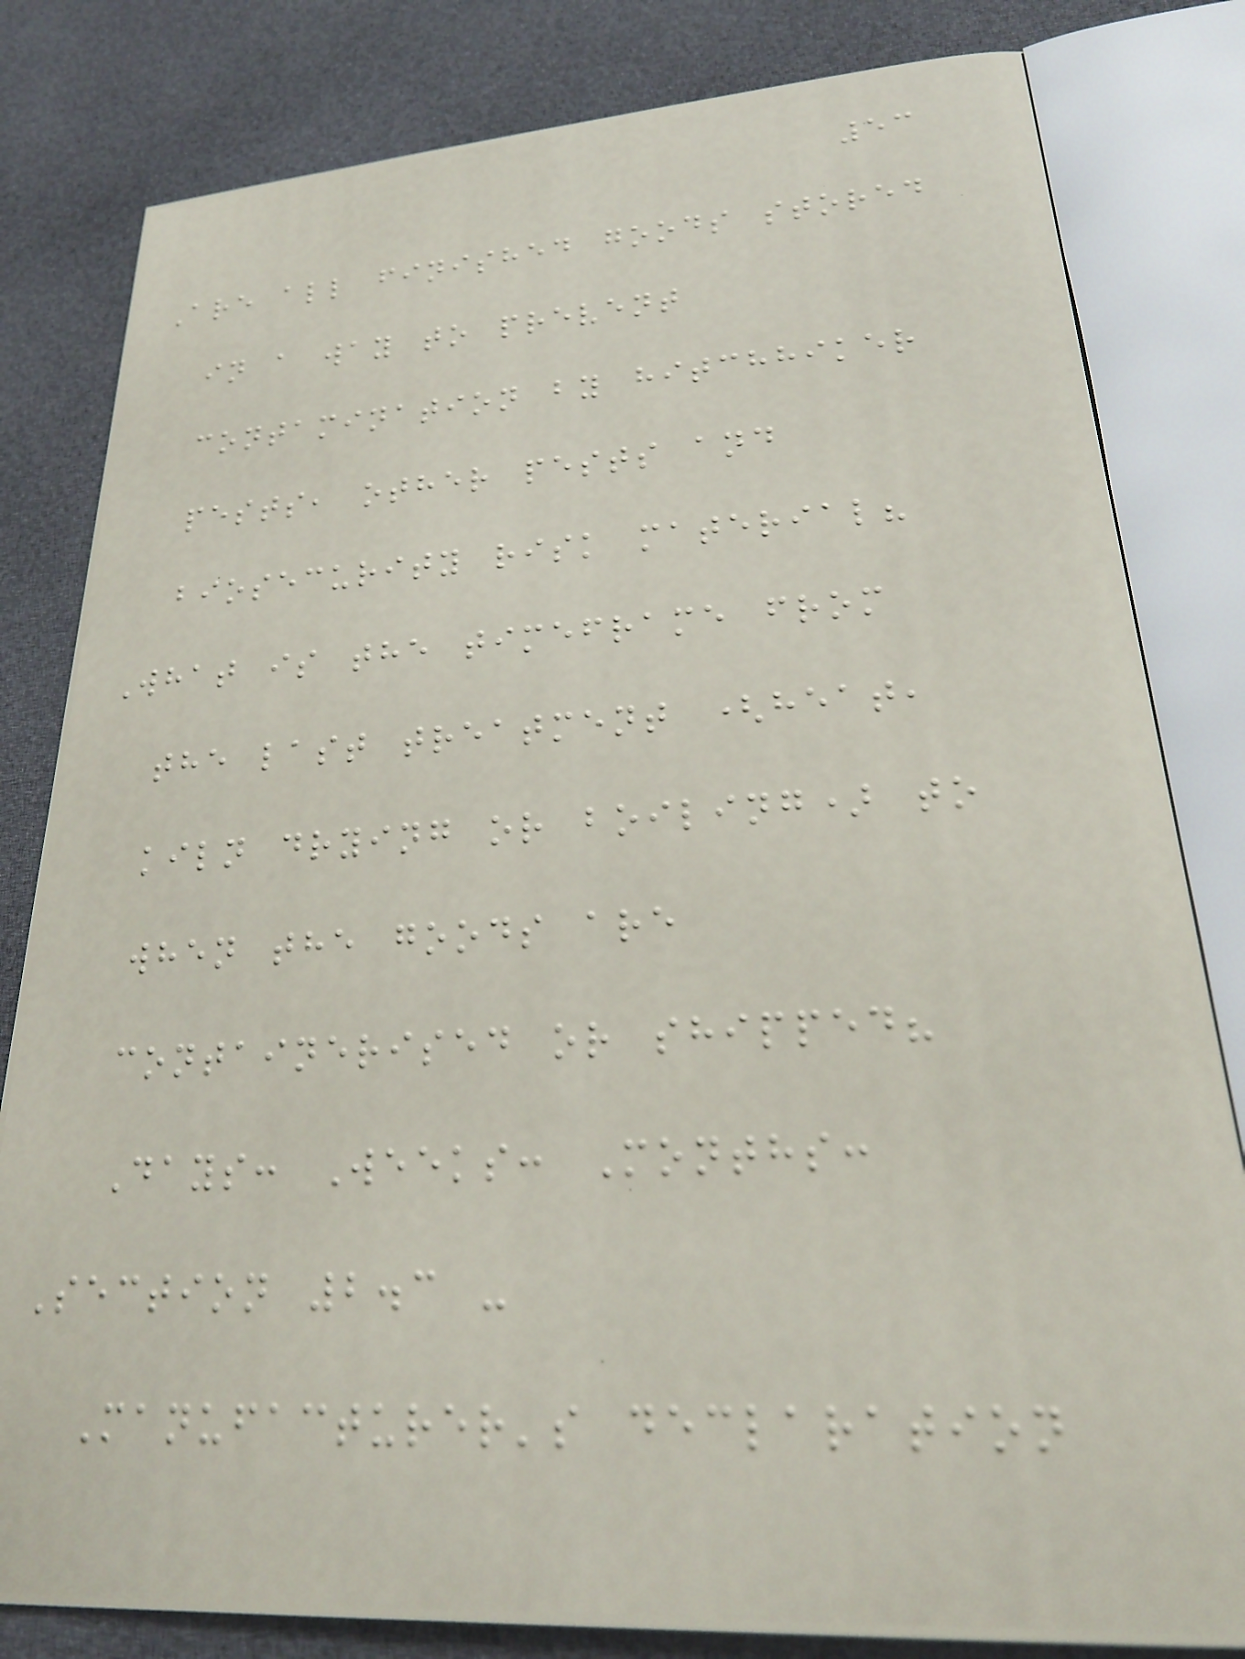53
Are all finished goods stored
in a way to prevent
contamination by hitchhiker
pests, other pests and
biosecurity risk material?
What is the timeframe from
the last treatment (heat,
kiln drying or boiling) to
when the goods are
containerised or shipped?
Days: Weeks: Months:
Section 2.3 -
Manufacturer's declaration
